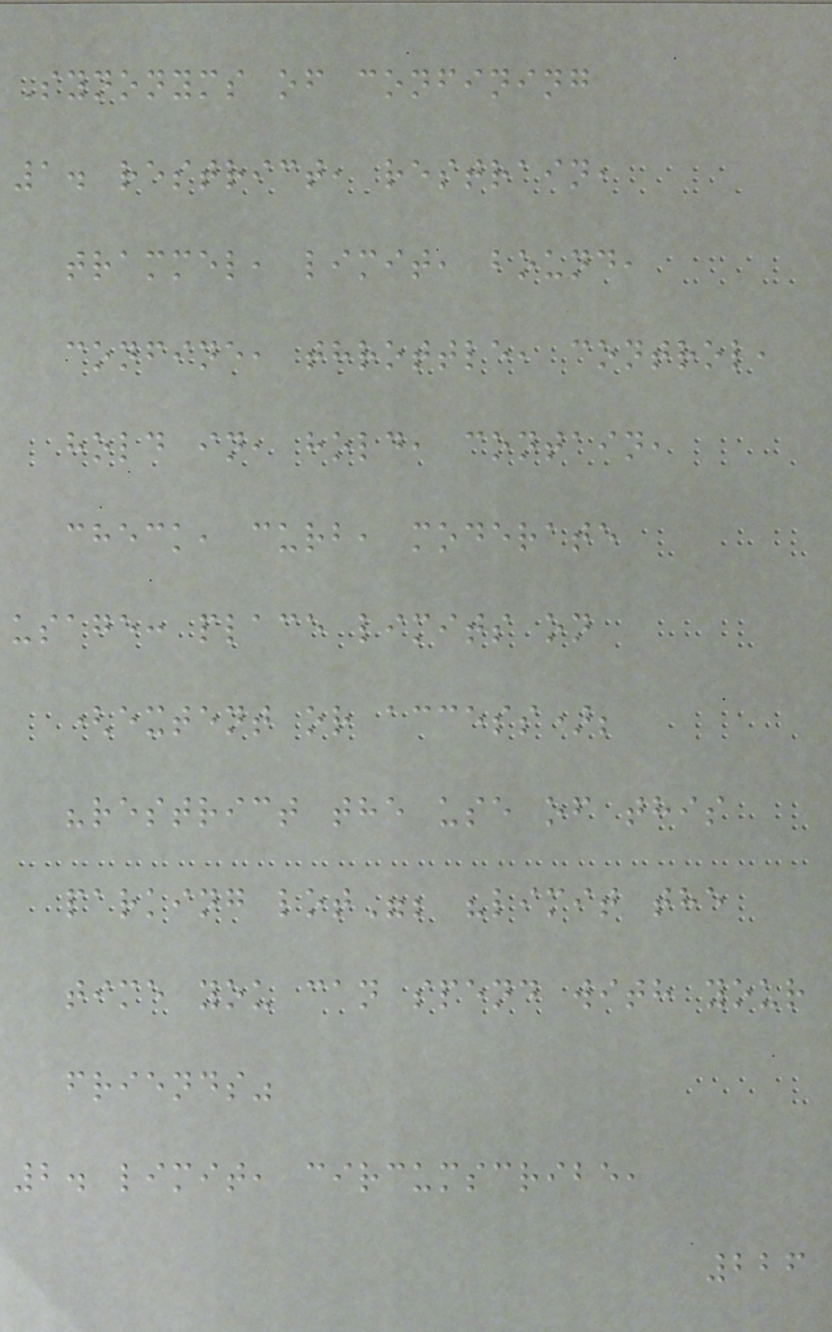Synonyms of confining
1. restrict, restrain,
trammel, limit, bound,
confine, throttle, control,
hold in, hold, contain,
check, curb, moderate
usage: place limits on
(extent or access);
"restrict the use of this
parking lot"; "limit the
time you can spend with your
friends"
2. limit, circumscribe,
226
